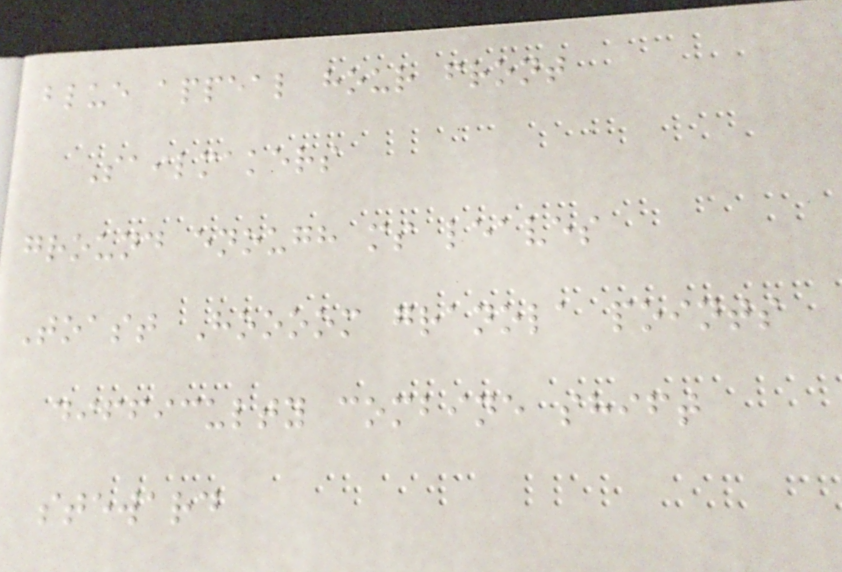blue appeal hour front
Sailmakers
ground enough ms leaves
Toast Hoooom granola points
difficulty combine shift
steward
